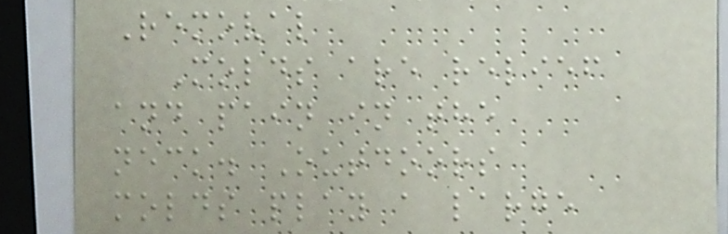Removal
Molds are relief
and pain in the
neck. Outdoors
molds play a large
